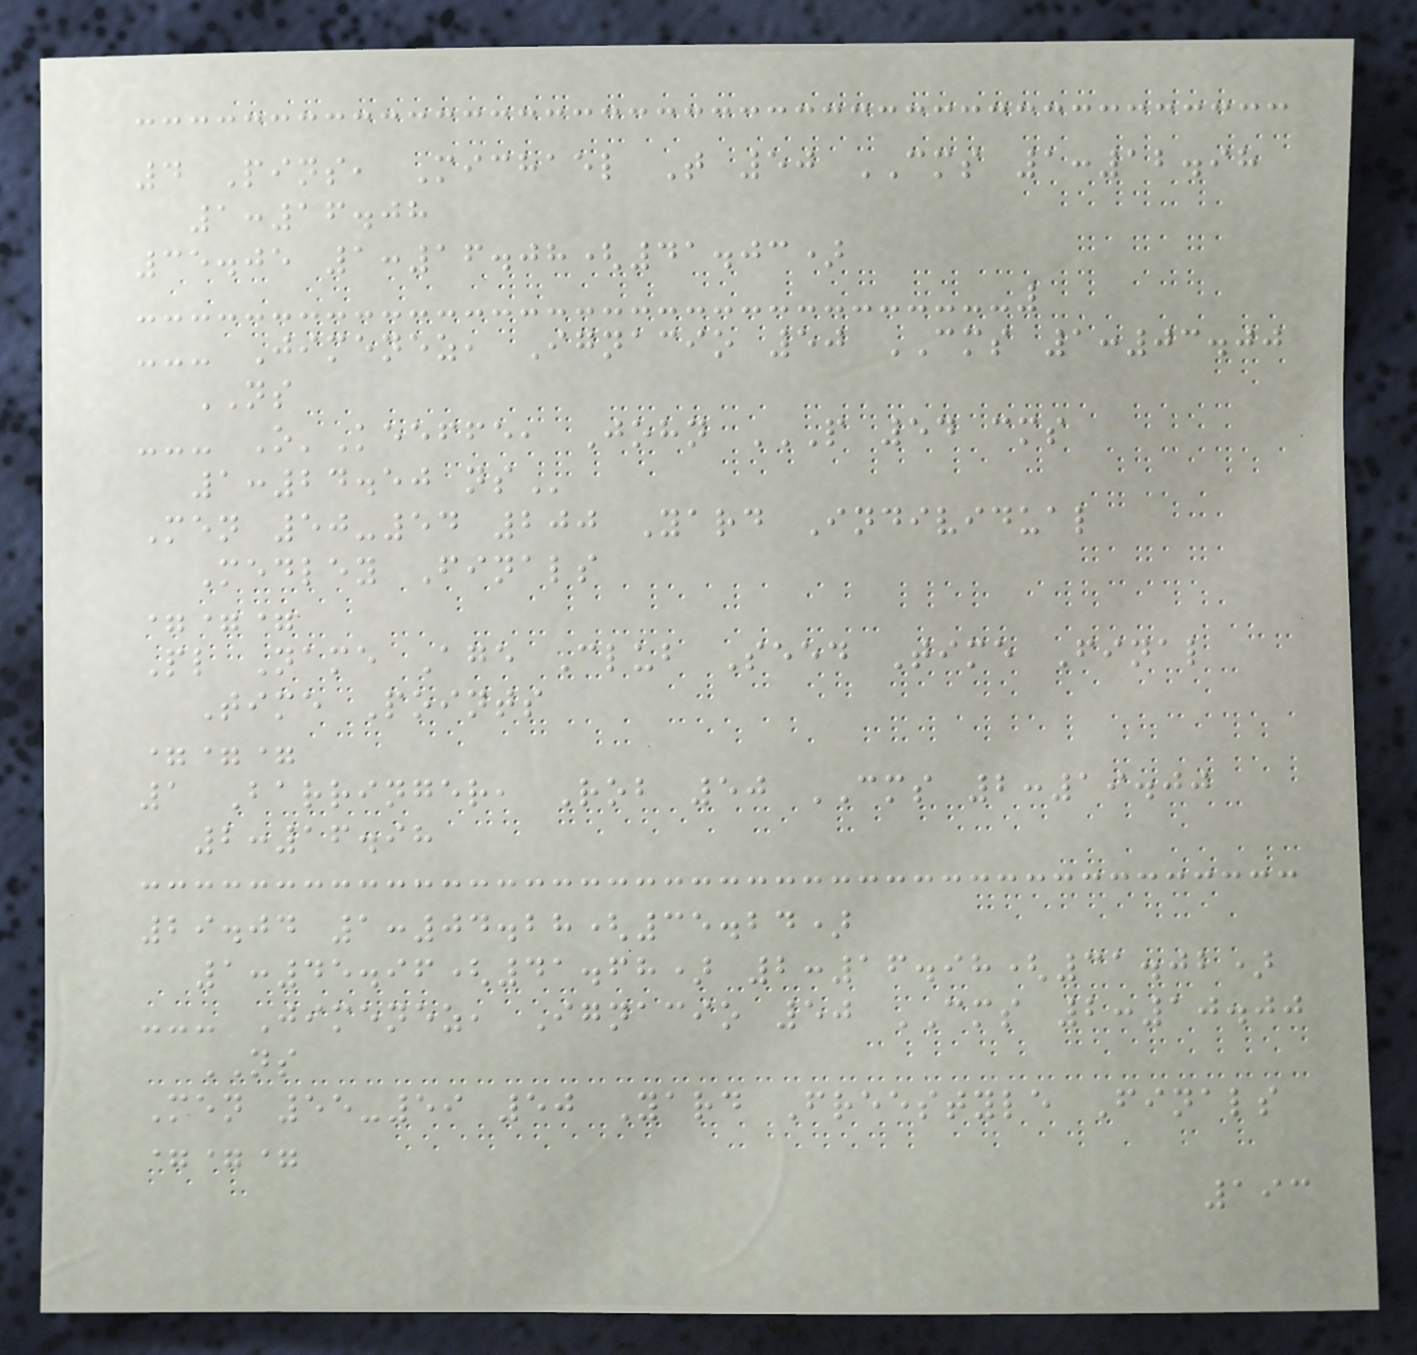4 Pins, Michael T 50 CMS 1:12.98
1:16.08
35.05 1:16.08(41.03)
--- Jimenez, Ignacio 50 CMS 1:03.00
NS
--- O'Keeffe, John P 54 CMS
1:24.50 NS
Men 50-54 200 Yard Individual
Medley Finals
===
Pl Name Age Club Seed Time Final
Time Points
===
1 Barringer, Rob 50 CMS 2:19.00
2:16.98
29.04 1:04.28(35.24)
1:45.96(41.68) 2:16.98(31.02)
--- Jimenez, Ignacio 50 CMS 2:10.00
NS
Men 55-59 50 Yard Freestyle Finals
===
193
